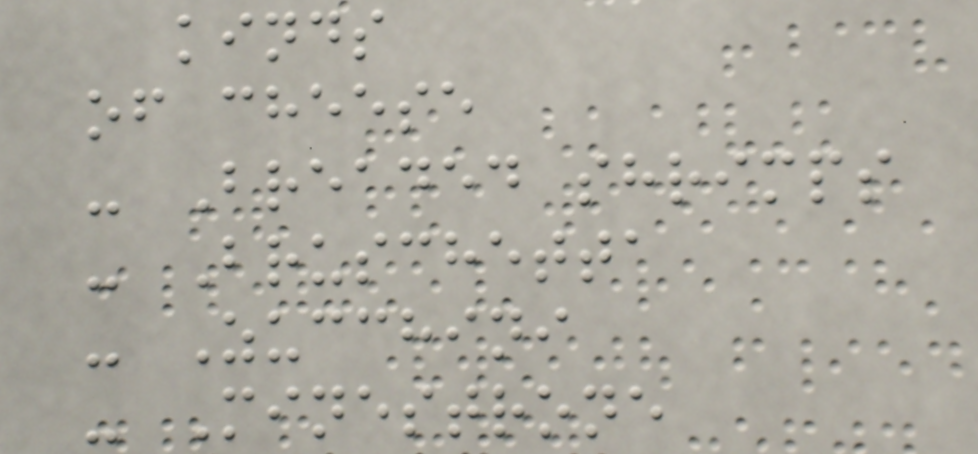kinds
of cheese
- Breaded shrimps
- Bruschetta
- Zucchini
- Minestrone
